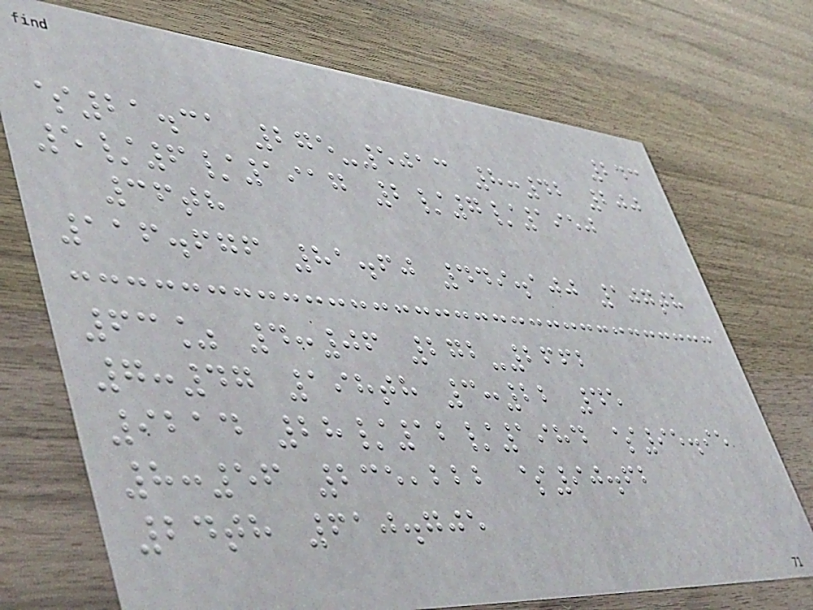243
$21.31 275-5013 8:42 200
5/6/1917 2/7/1950
36th
116.676 81.60 449.100 107th
63% 4:06 272-2662
7:47 198th 3:22 45
9214 28/12/1984 $95.95
8:56 235,222 $90.62
24th 610.705
